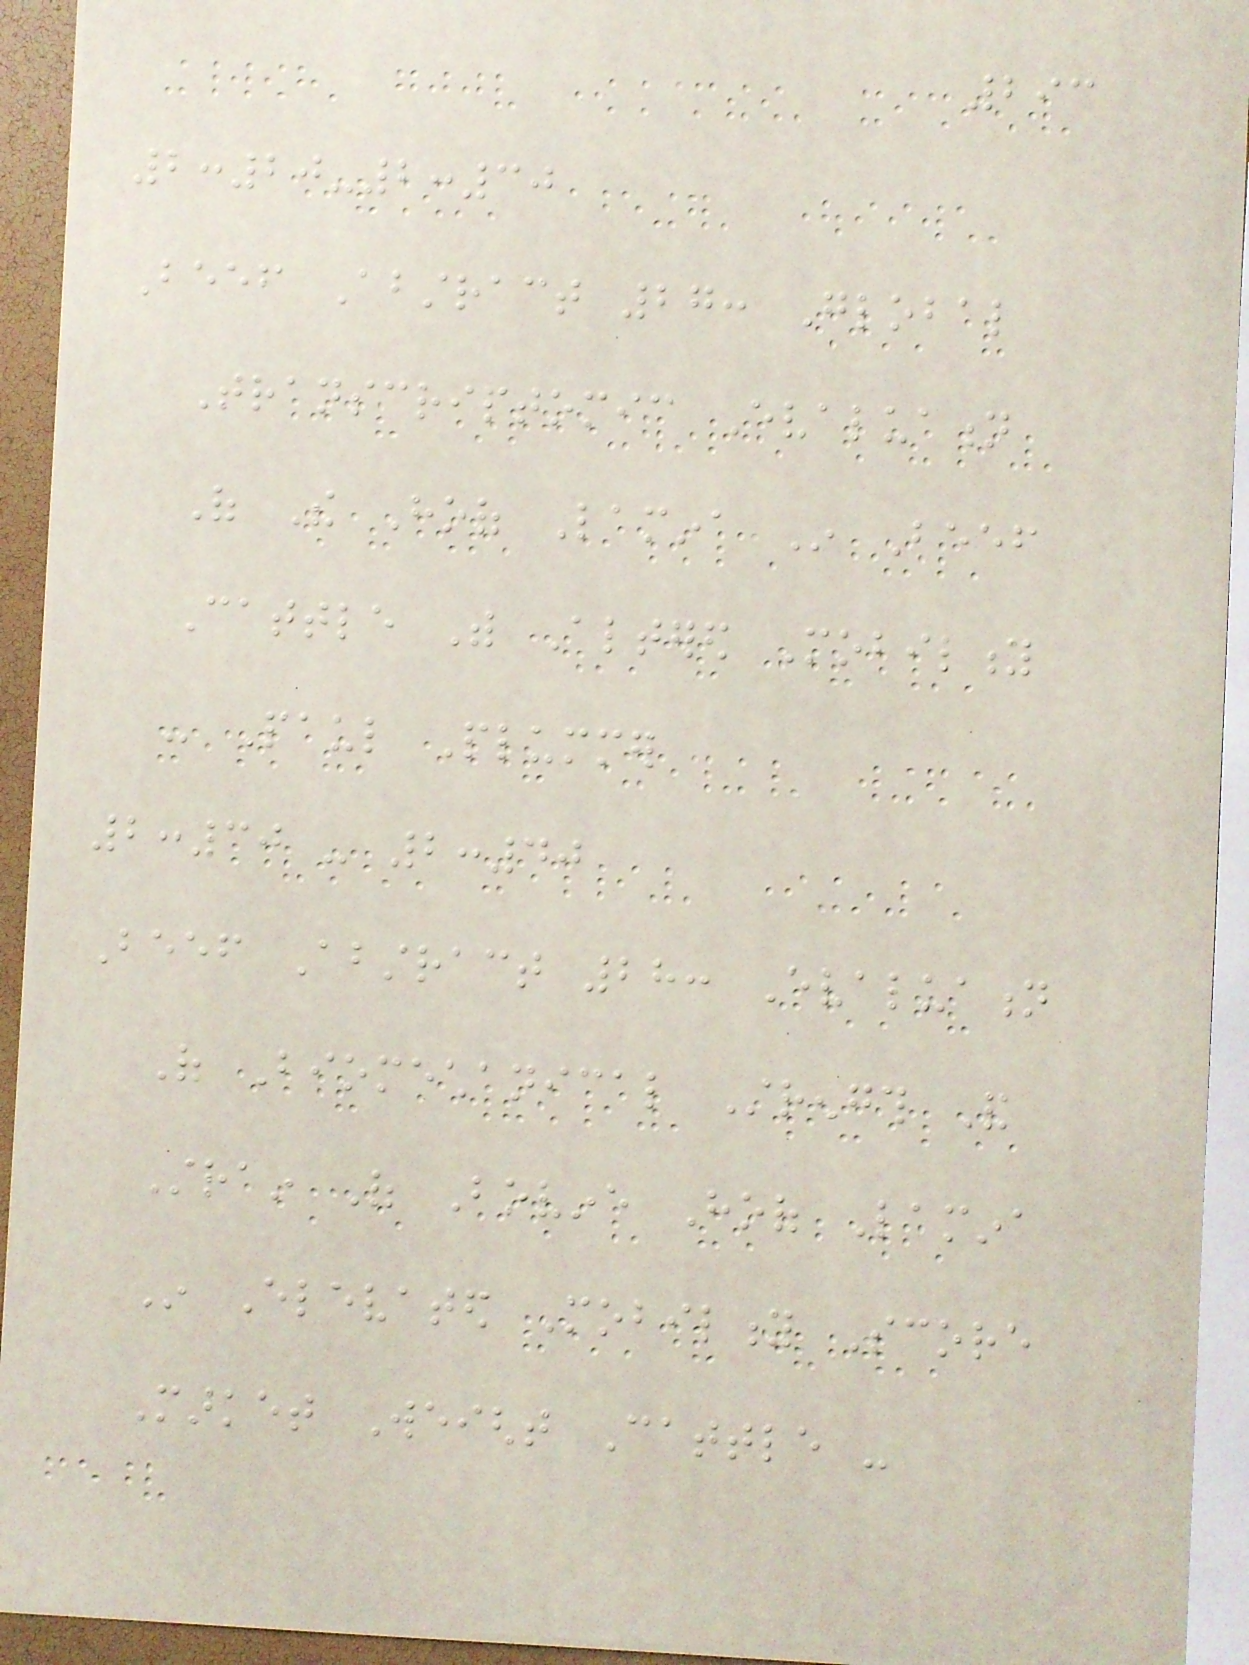293
2:20-2:30
Beef Abstract 27: Global
Transcriptomic Evaluation
Of The Hoof Lamina In Beef
Cattle With Altered Mobility
- Paul Plummer
2:30 - 2:40
Beef Abstract 28: Evaluation
Of Biomechanical Strength And
Strain Of Bovine Hoof Lamina
In Elevated Mobility Score
Market Weight Cattle -
